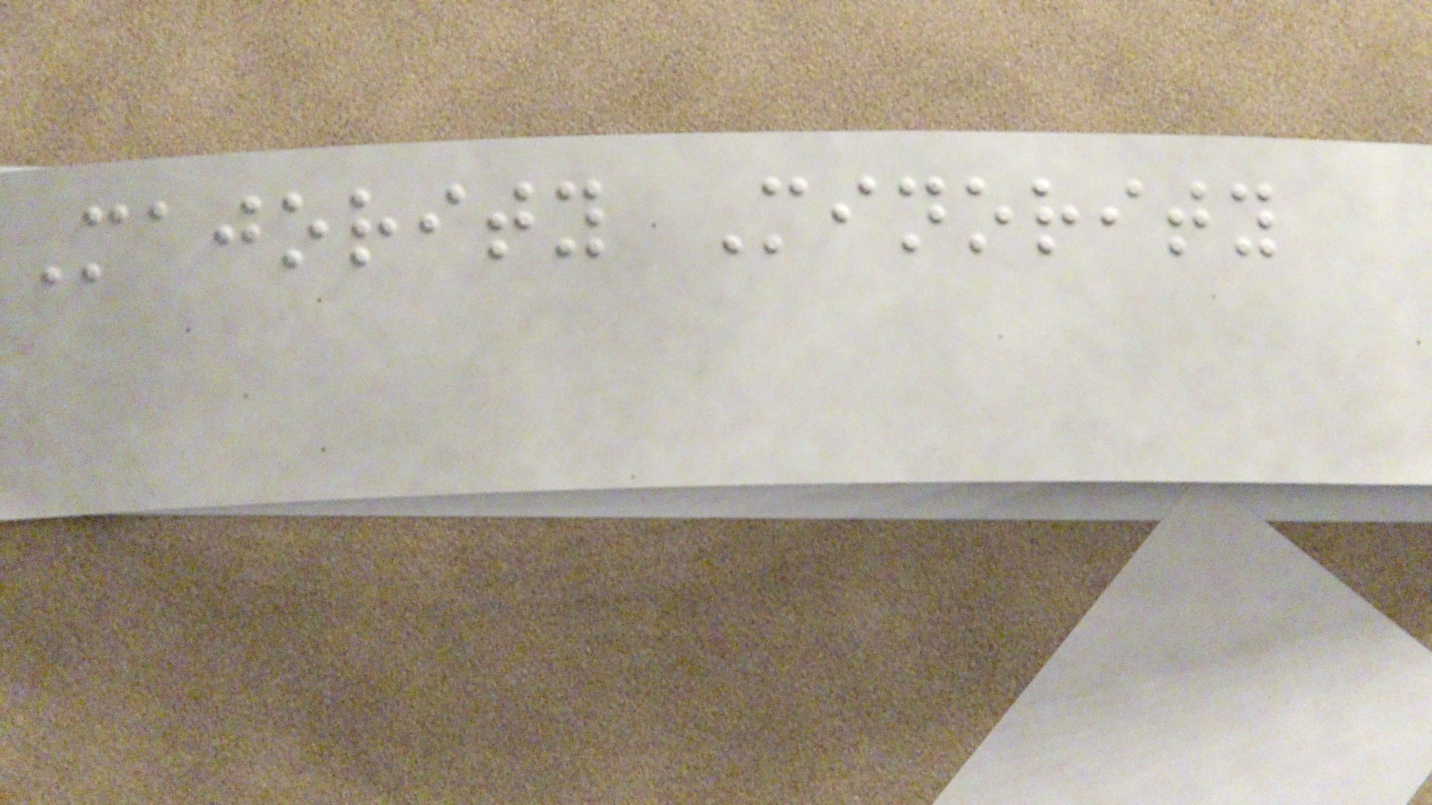Majority Minority
